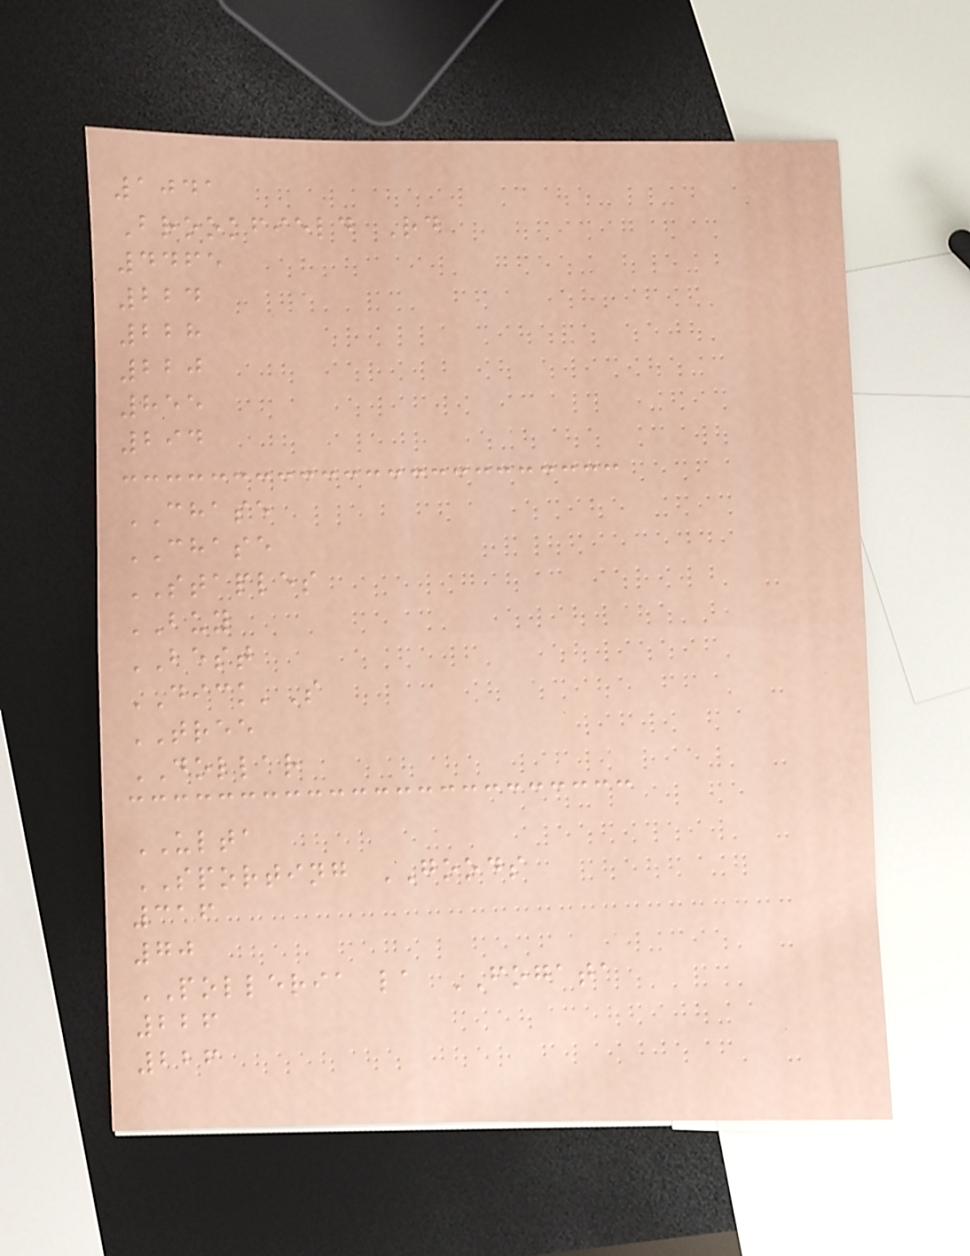1041
Brookfield Rd
4465
224
228
220
855
294
CHASE
CHASE
STAPLES
BUY
BEST
DICK'S
TREE
DOLLAR
ULTA
SPORTING GOODS
316
70
POLLERIA la FOGATA
226
226
